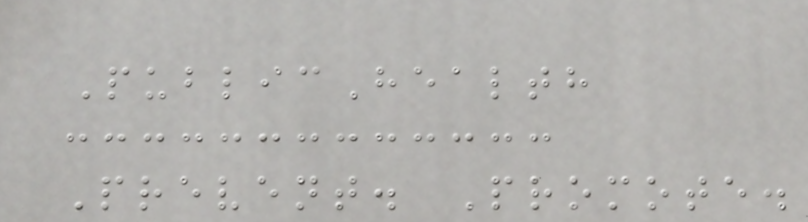PublicHealth
Prevent. Promote.
